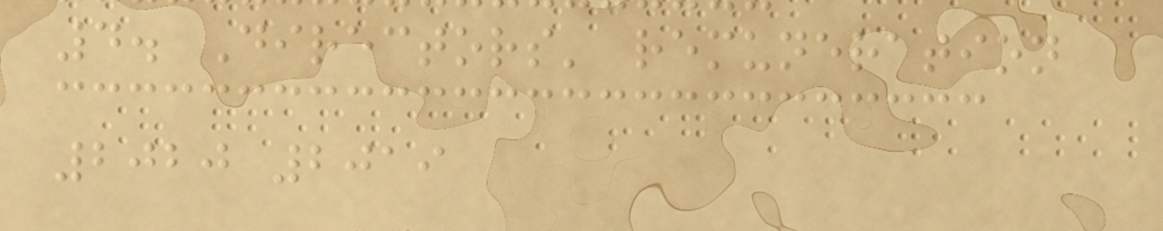4. Directors' remuneration
2020 2019
